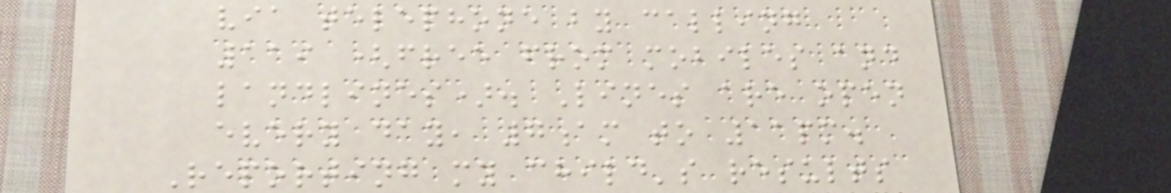via telephone by calling
119 (free from mobiles and
landlines). Lines are open
every day, 7am to 11pm.
Reporting my child's results
